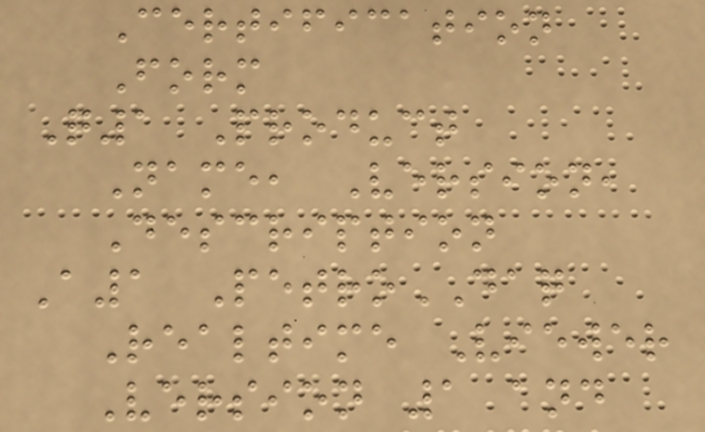Certification
Form
Q1 Product
Name, Version,
Description
A1 PetroDAQ
Realtime Viewer
Version 1 and
